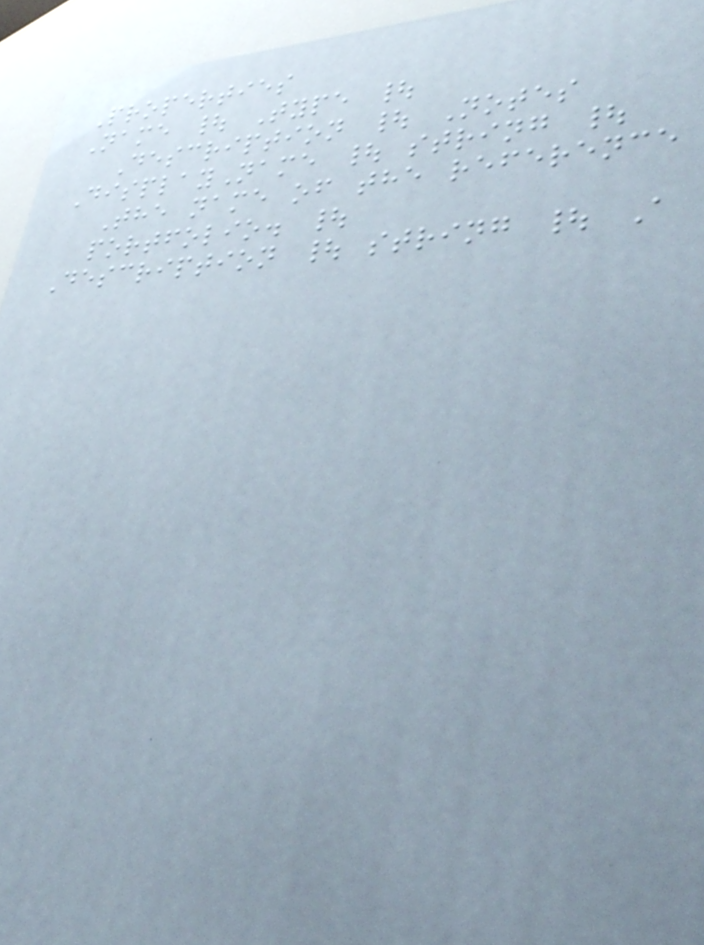Properties
Name | Type |
Description | Notes
DisplayName | string |
The name of the reference
portfolio. |
Description | string | A
